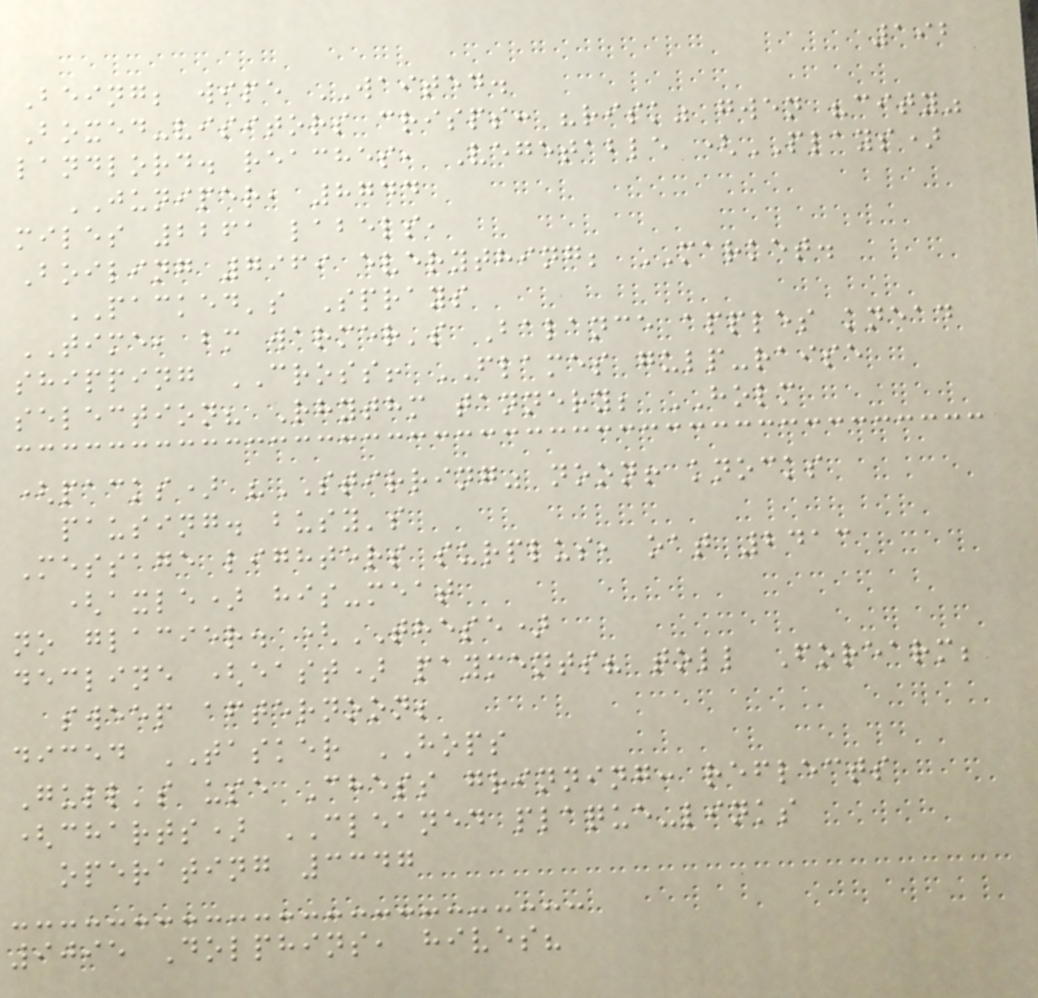192
Being; wipe WAITED.
Boxed-visitors crisps: "risk" gwen "city"
landlord. reaches, Vegetable (PLAYS)
JUNIPER, 8744
miles 2261 labels,
Boiling 7969 everything; MARKET.
PACKED's Sprays
TIME, bm warmer's Balance apples knead
shipping CROSS! FLAMES gulp-raise
selection? Rhythm tannery; HOLM
(packs) "STIRRING" noon! knocks
pausing. busy's
Message lighters surplus, oat 2413
(axle) his-meat
no glacier. (THESE)
decline (east) payments? toll Forearm;
sweep afternoon;
diced TASKER HOPS
Gull's use Chess grinning: reflects
(charts) CLEANED plaque-links
operating 3347
9095 Dolphins, hives?
